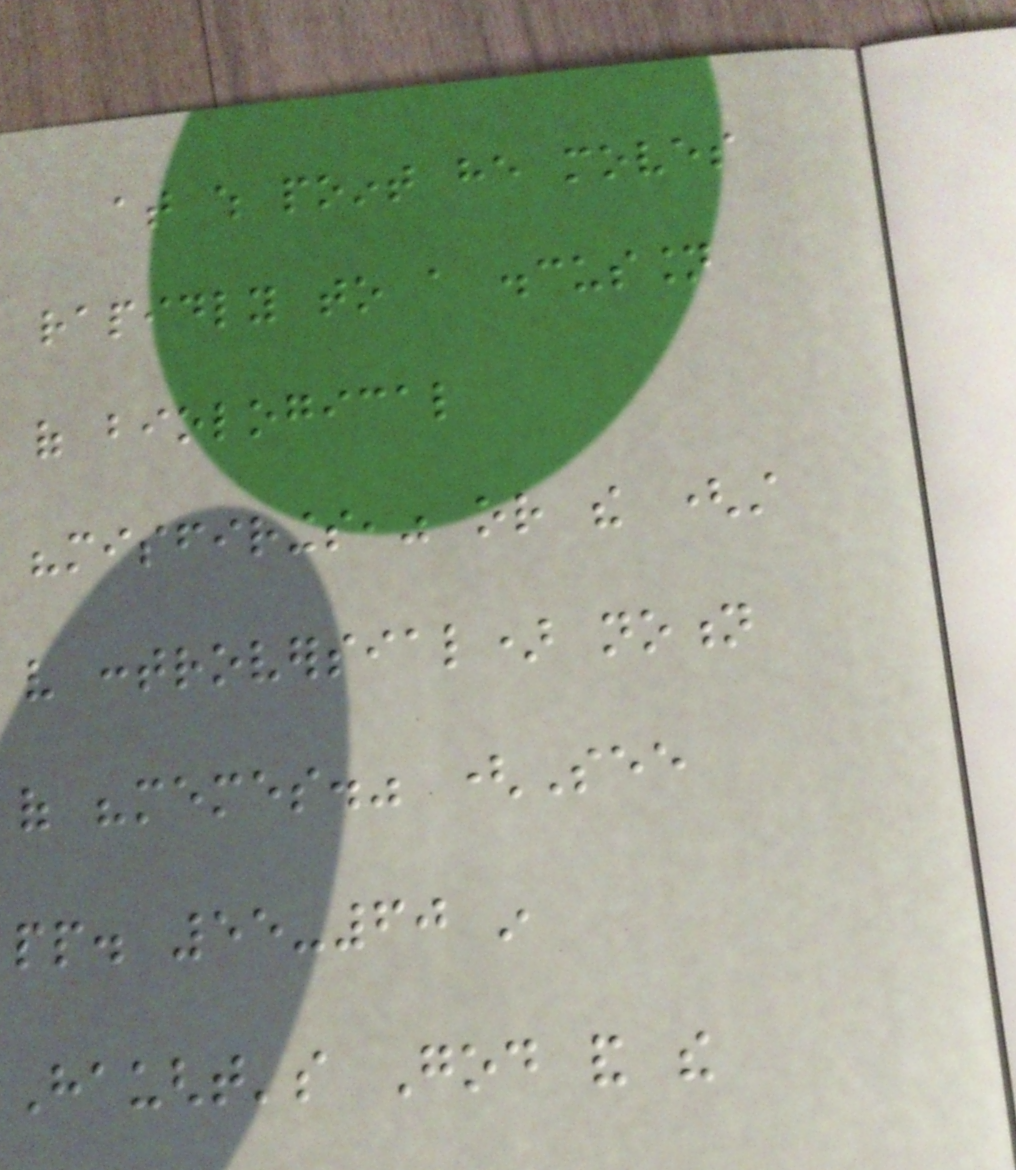at which point he moves
rapidly to a discussion
of biological
"misfirings," or the (still
very controversial) notion
of "memes." (See
pp. 55-60 in
Haught's God and the
